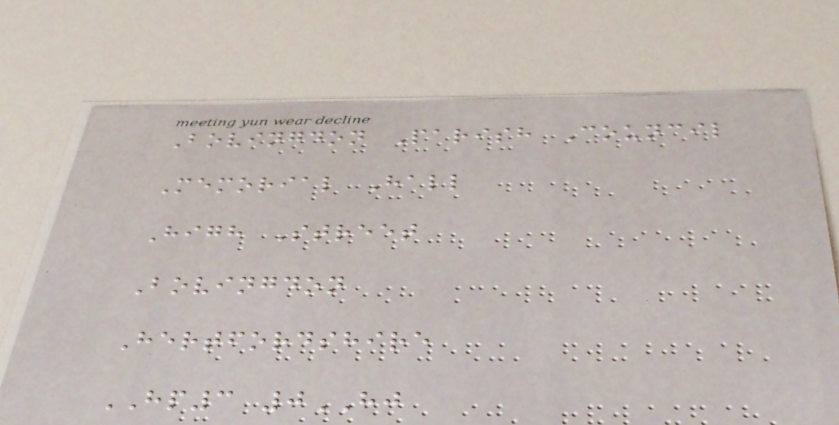Bovingdon Parish Council
Memorial Hall
High Street
Bovingdon
Hertfordshire
HP3 0HJ
